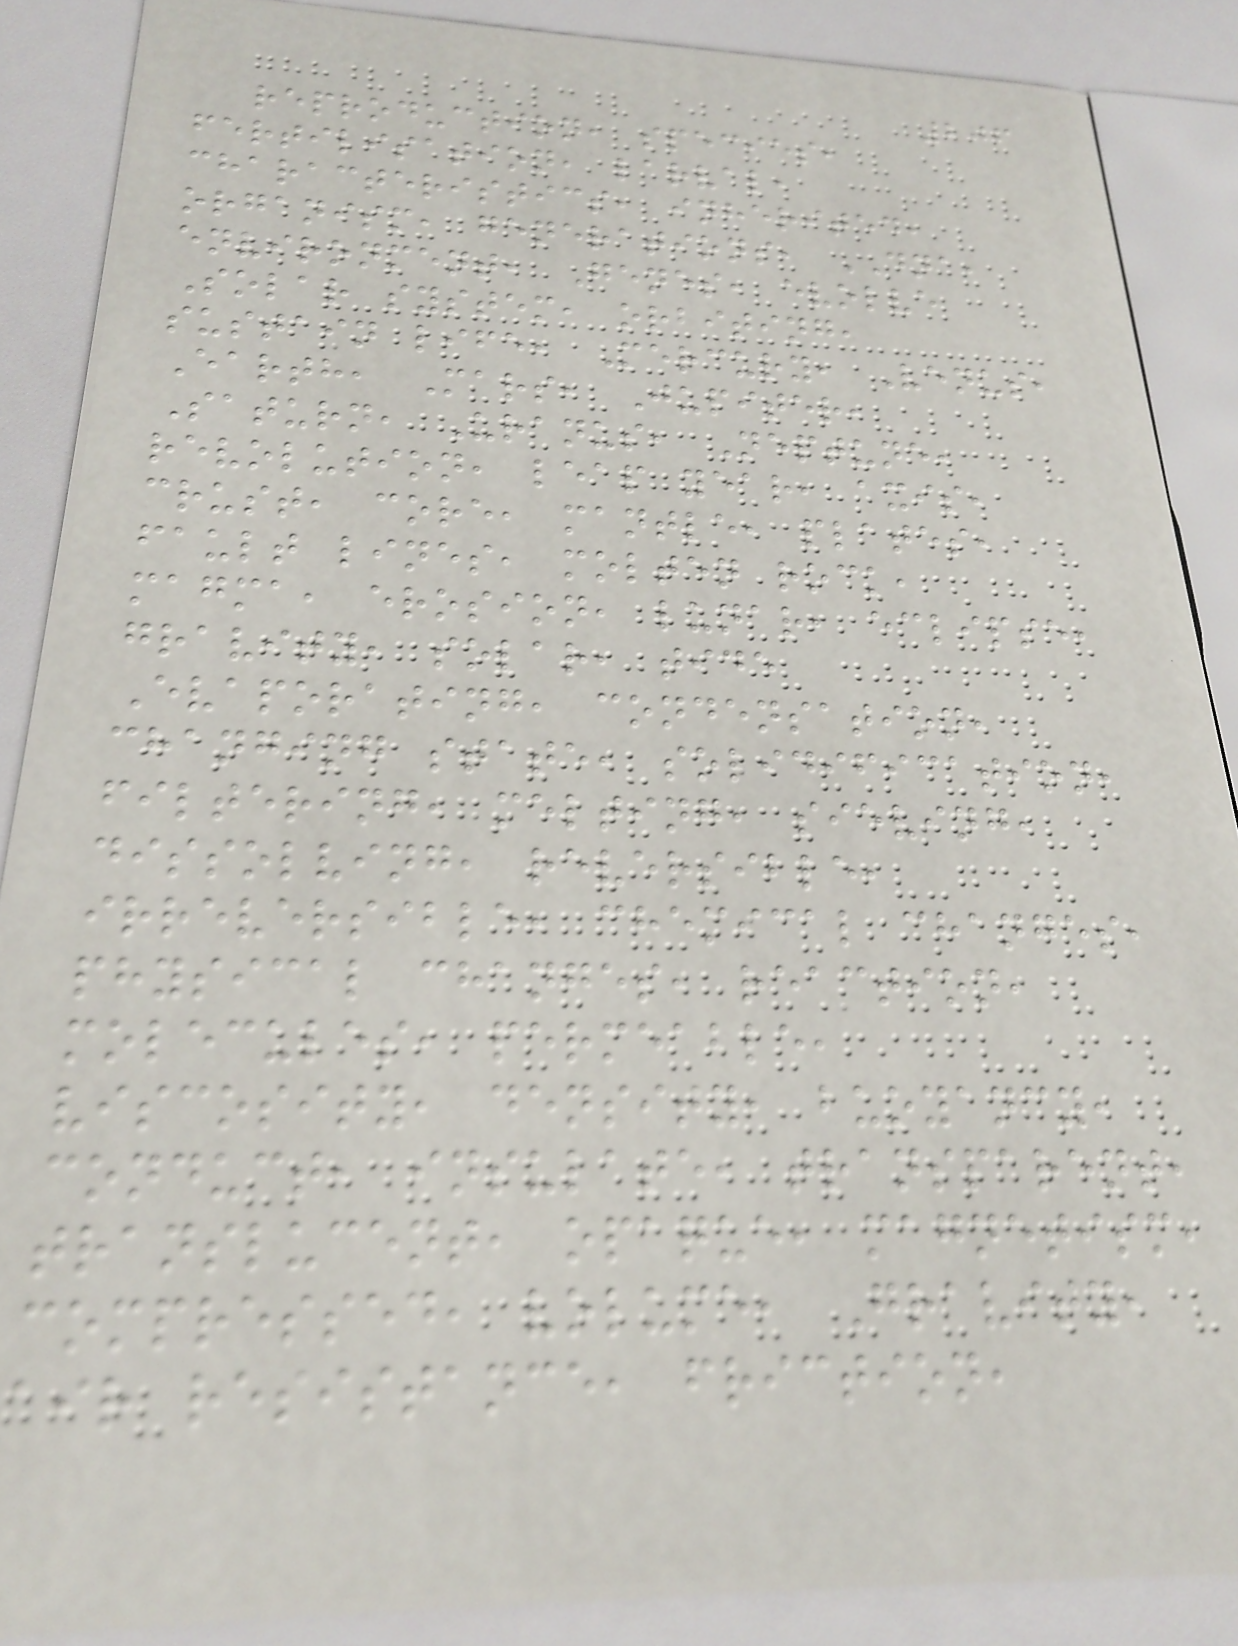206
reproduction, species,
fertilisation, larval,
characteristics, inherited,
organism, generations, DNA,
environment, Genes, evolve
Solar system, orbiting,
sustain life, Mercury, Venus,
Earth, Mars, Jupiter,
Saturn, Uranus, Neptune,
revolution, leap year, axis,
crust, core, mantle, plates,
fault lines, molten rock,
magma, erosion, lunar, eclipse,
gravity, solar, tide
Evaporating, condensation,
changing state, solidification,
filtering, melting, sieving,
dissolving, reversible,
irreversible, chemical changes,
physical changes, reaction,
molecules, permeable,
viscosity, density, buoyancy,
conduct, insulate, transparent,
translucent, opaque, magnetism,
compressed, volume, Gravity,
air resistance, friction,
